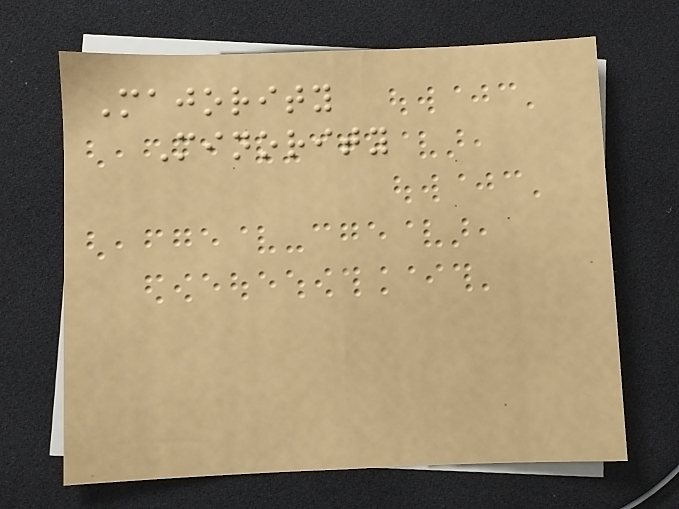Majority
Minority
